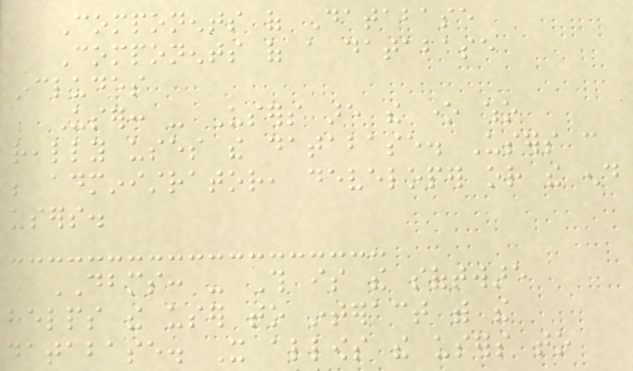Components of Database
Components of a database
includes
User: - Users are the one who
really uses the database. Users can
be administrator, developer or the end
users.
DBMS: - This is the software
helps the user to interact with the
database. It allows the users to
